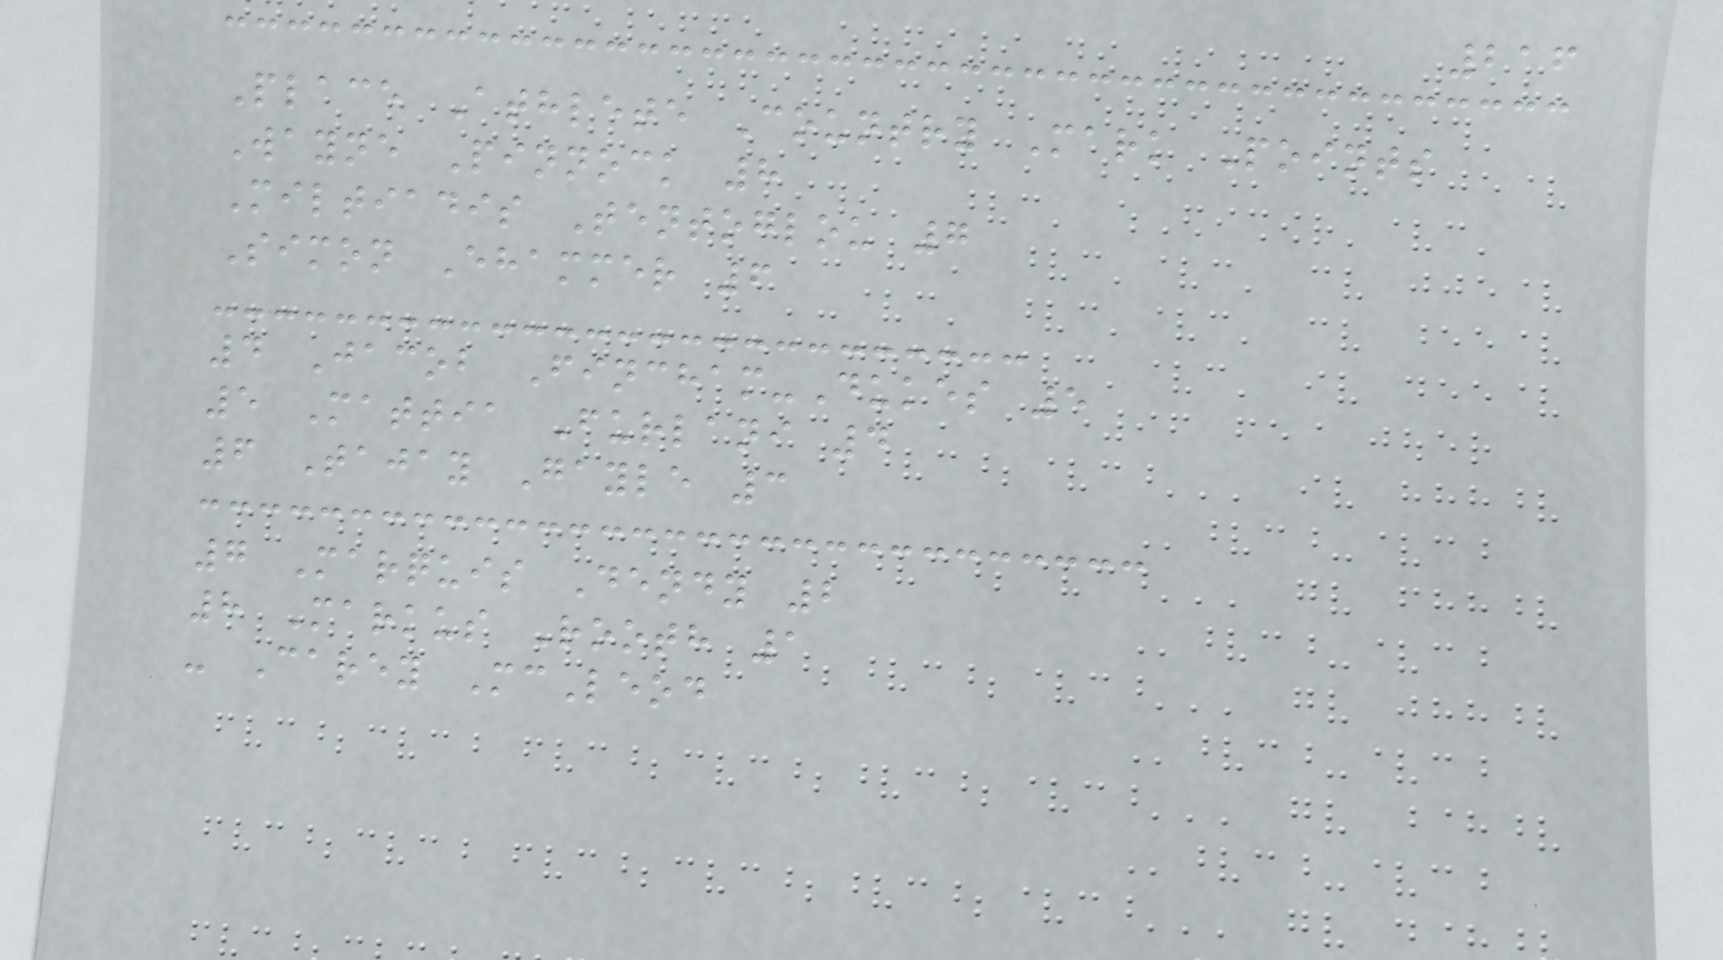216
Place Athlete Country Mark Points
Wayne Pinnock 8
Miltiadis Tentoglou 7
Simon Ehammer 6
4 Jacob Fincham-Dukes 5
5 Mattia Furlani 4
6 Tajay Gayle 3
7 Marquis Dendy 2
8 Markus Rooth 1
- Carey McLeod
